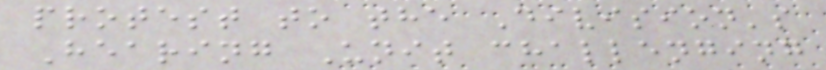protest to the Division's
Hearing Unit challenging
